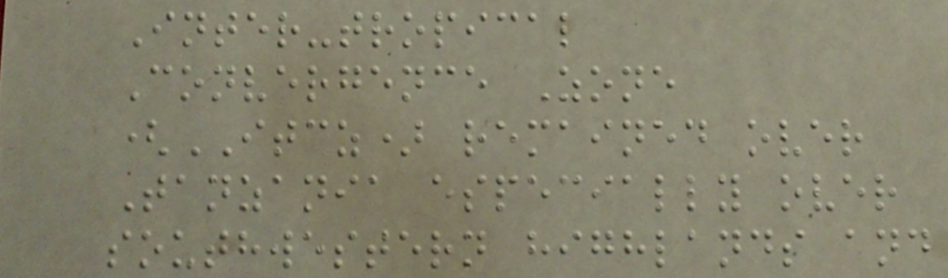Inter-tropical
Convergence Zone
(ITCZ) remained over
Tanzania especially over
southwestern highlands and
